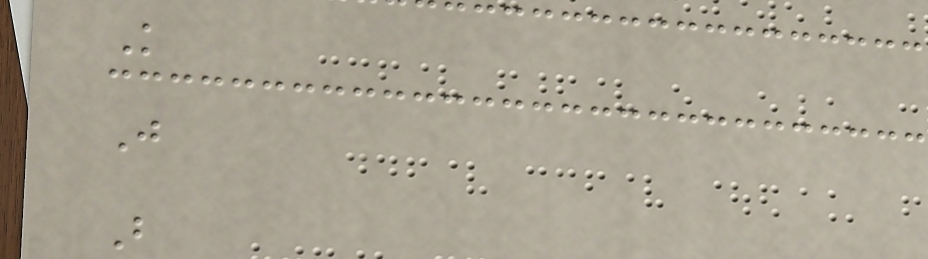K
J
B
